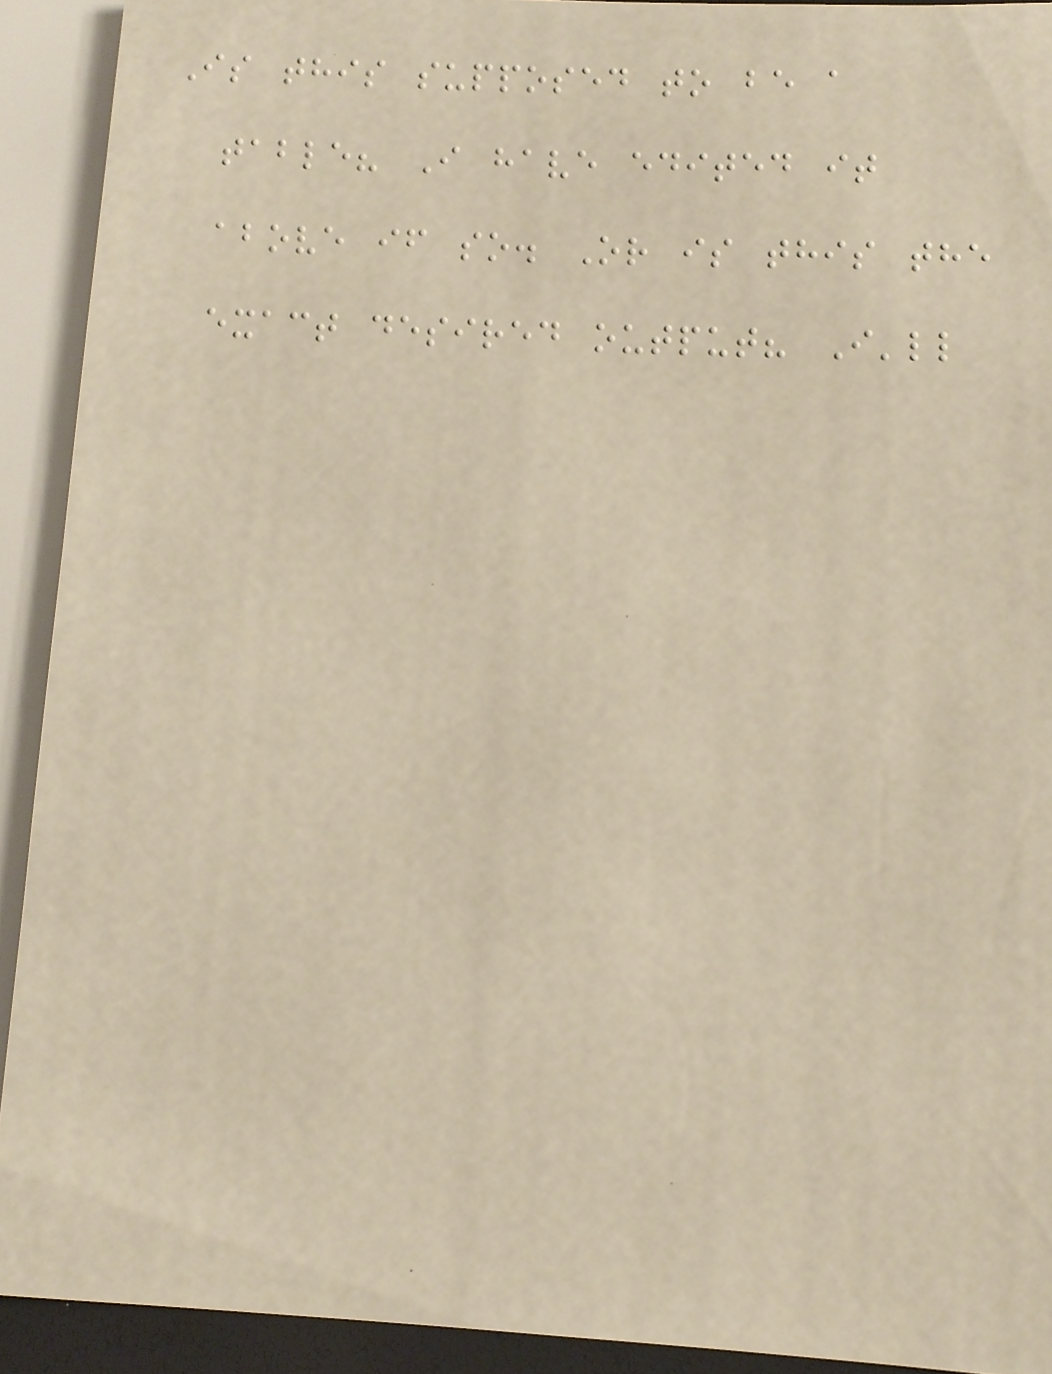Is this supposed to be a
table? I have edited it
above if so. Or is this the
exact desired output? I'll
